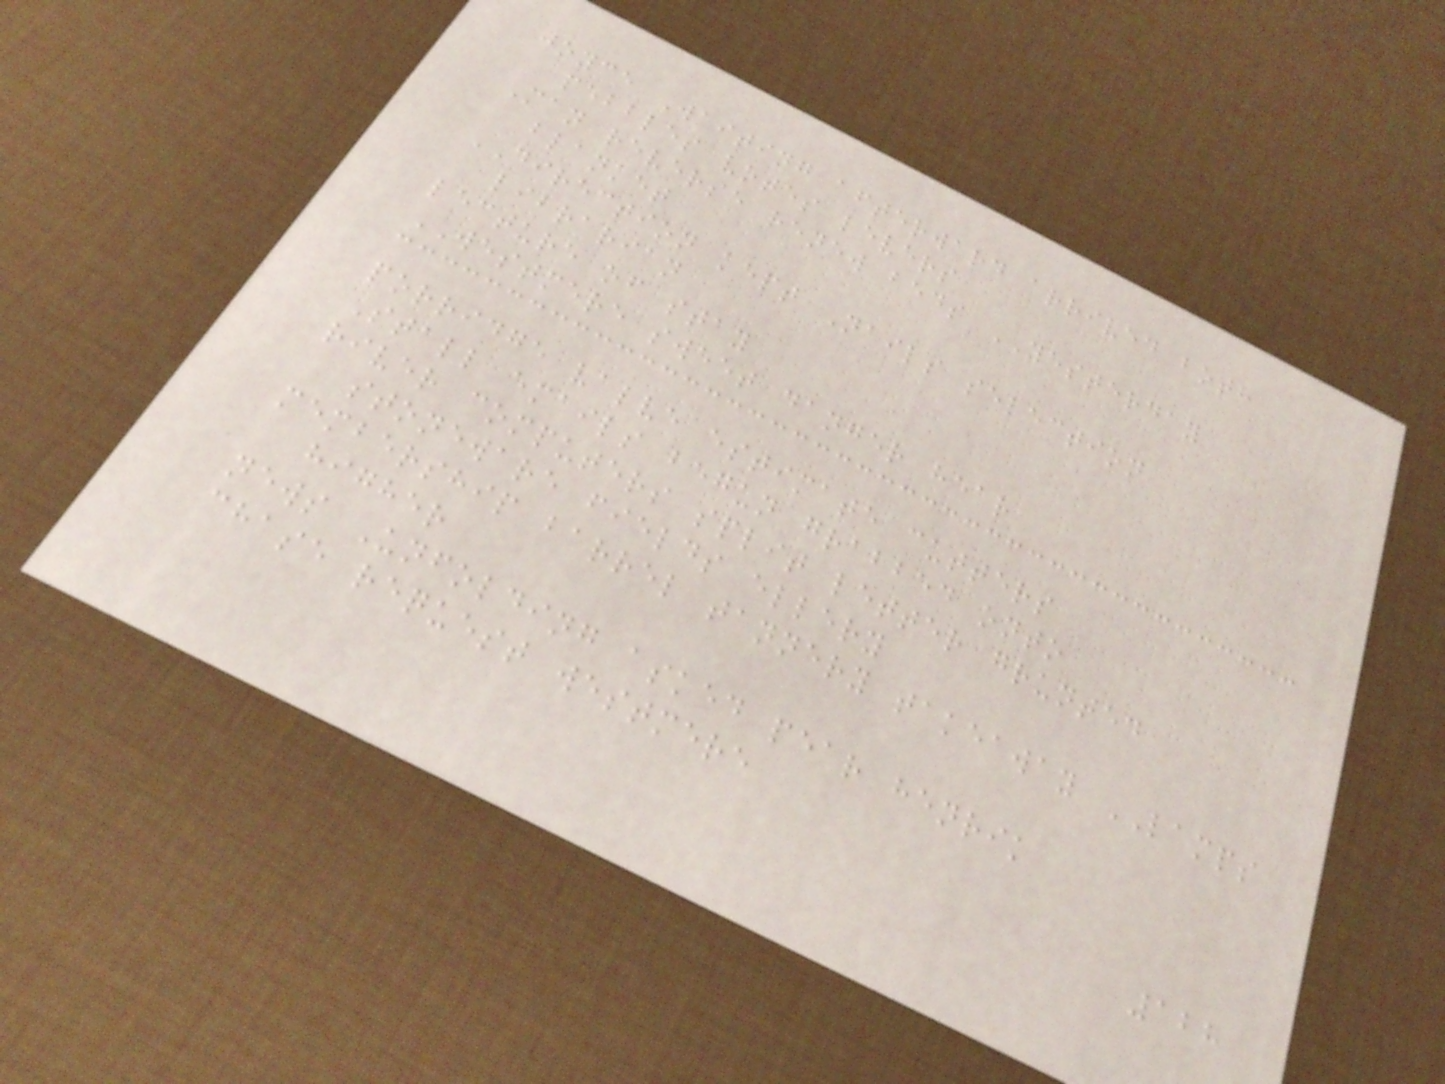joyce Waiting afterward arrived both
pebbles votes levers
Man reverse renew beds YESTERDAY
blanket
DIRECTION kept Nails selection
librarian
lecture of stay
WESTMERE sweet danger hear
porridge valve estimate cutters
Stall emails begun grabbed onto
river computers split letter grunted
stoneware fields ellery
membership barrel tannery takeaway LAMPS
higher
news Unfolding asked pear henrik
chase request westmere
128
